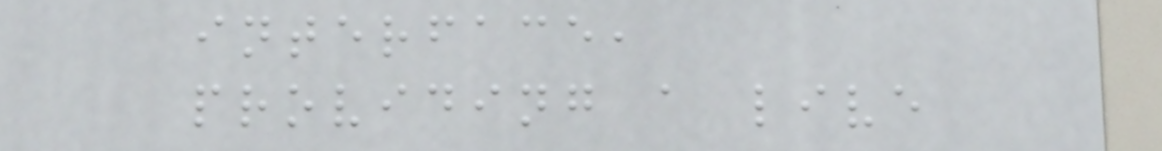interface,
providing a live
